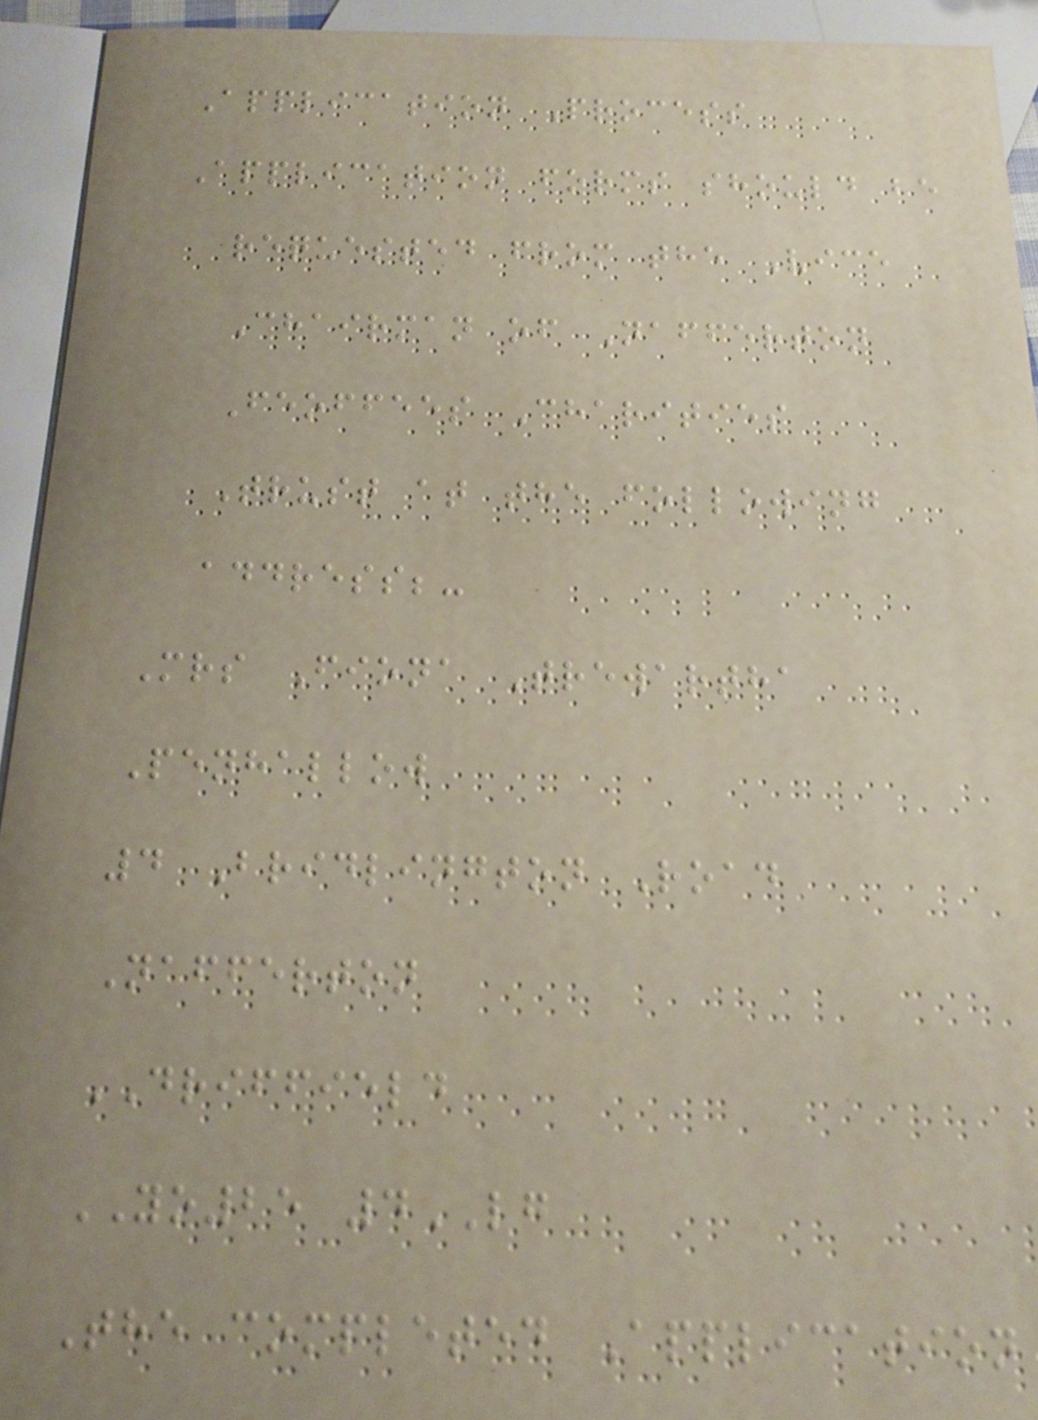Application Process
Application forms should be
requested from the Vice
Chairman of Nafferton
Feoffees Charities
Trust at the following
address;-
Mrs Fiona Trewartha
Penhallow
4 Bridlington Road
Nafferton
DRIFFIELD
YO25 4LG
The completed Application
